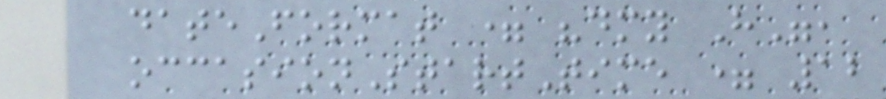dateFormat = "dmy H",
occasionStartTime = 12
